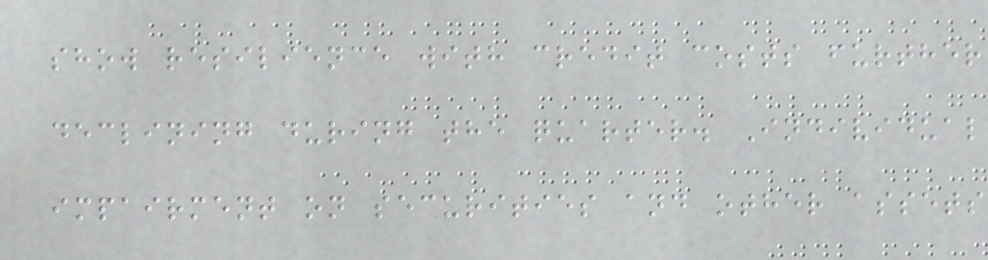show resilience with credit costs further
declining during the quarter. Individual
impairment on securities and other assets
